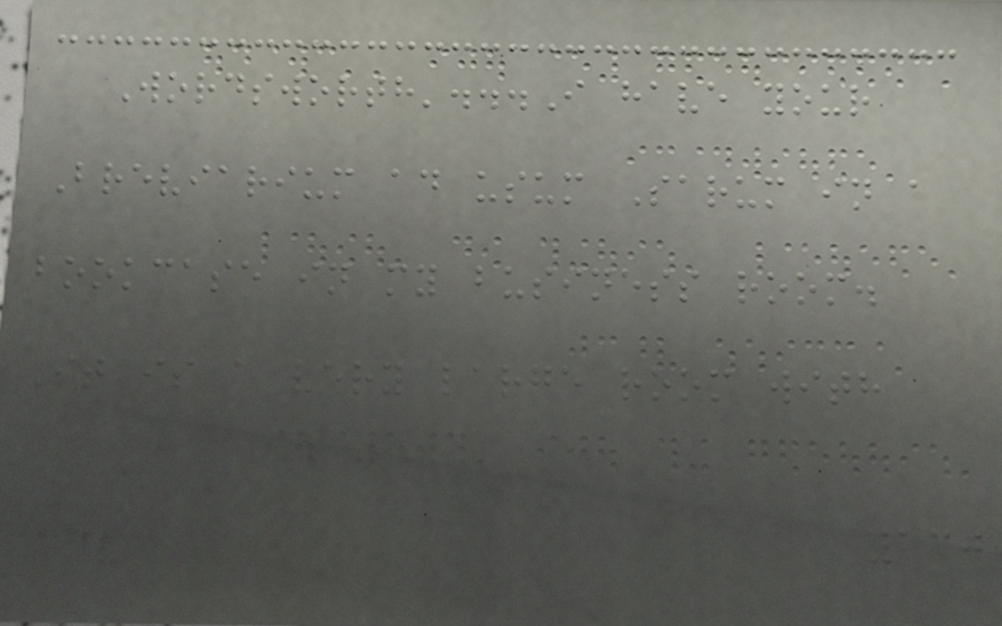Wordsworth'...I have your
Breviarium ad usum Sarum in a
bookcase in my business room.
It is a very large room with
130
